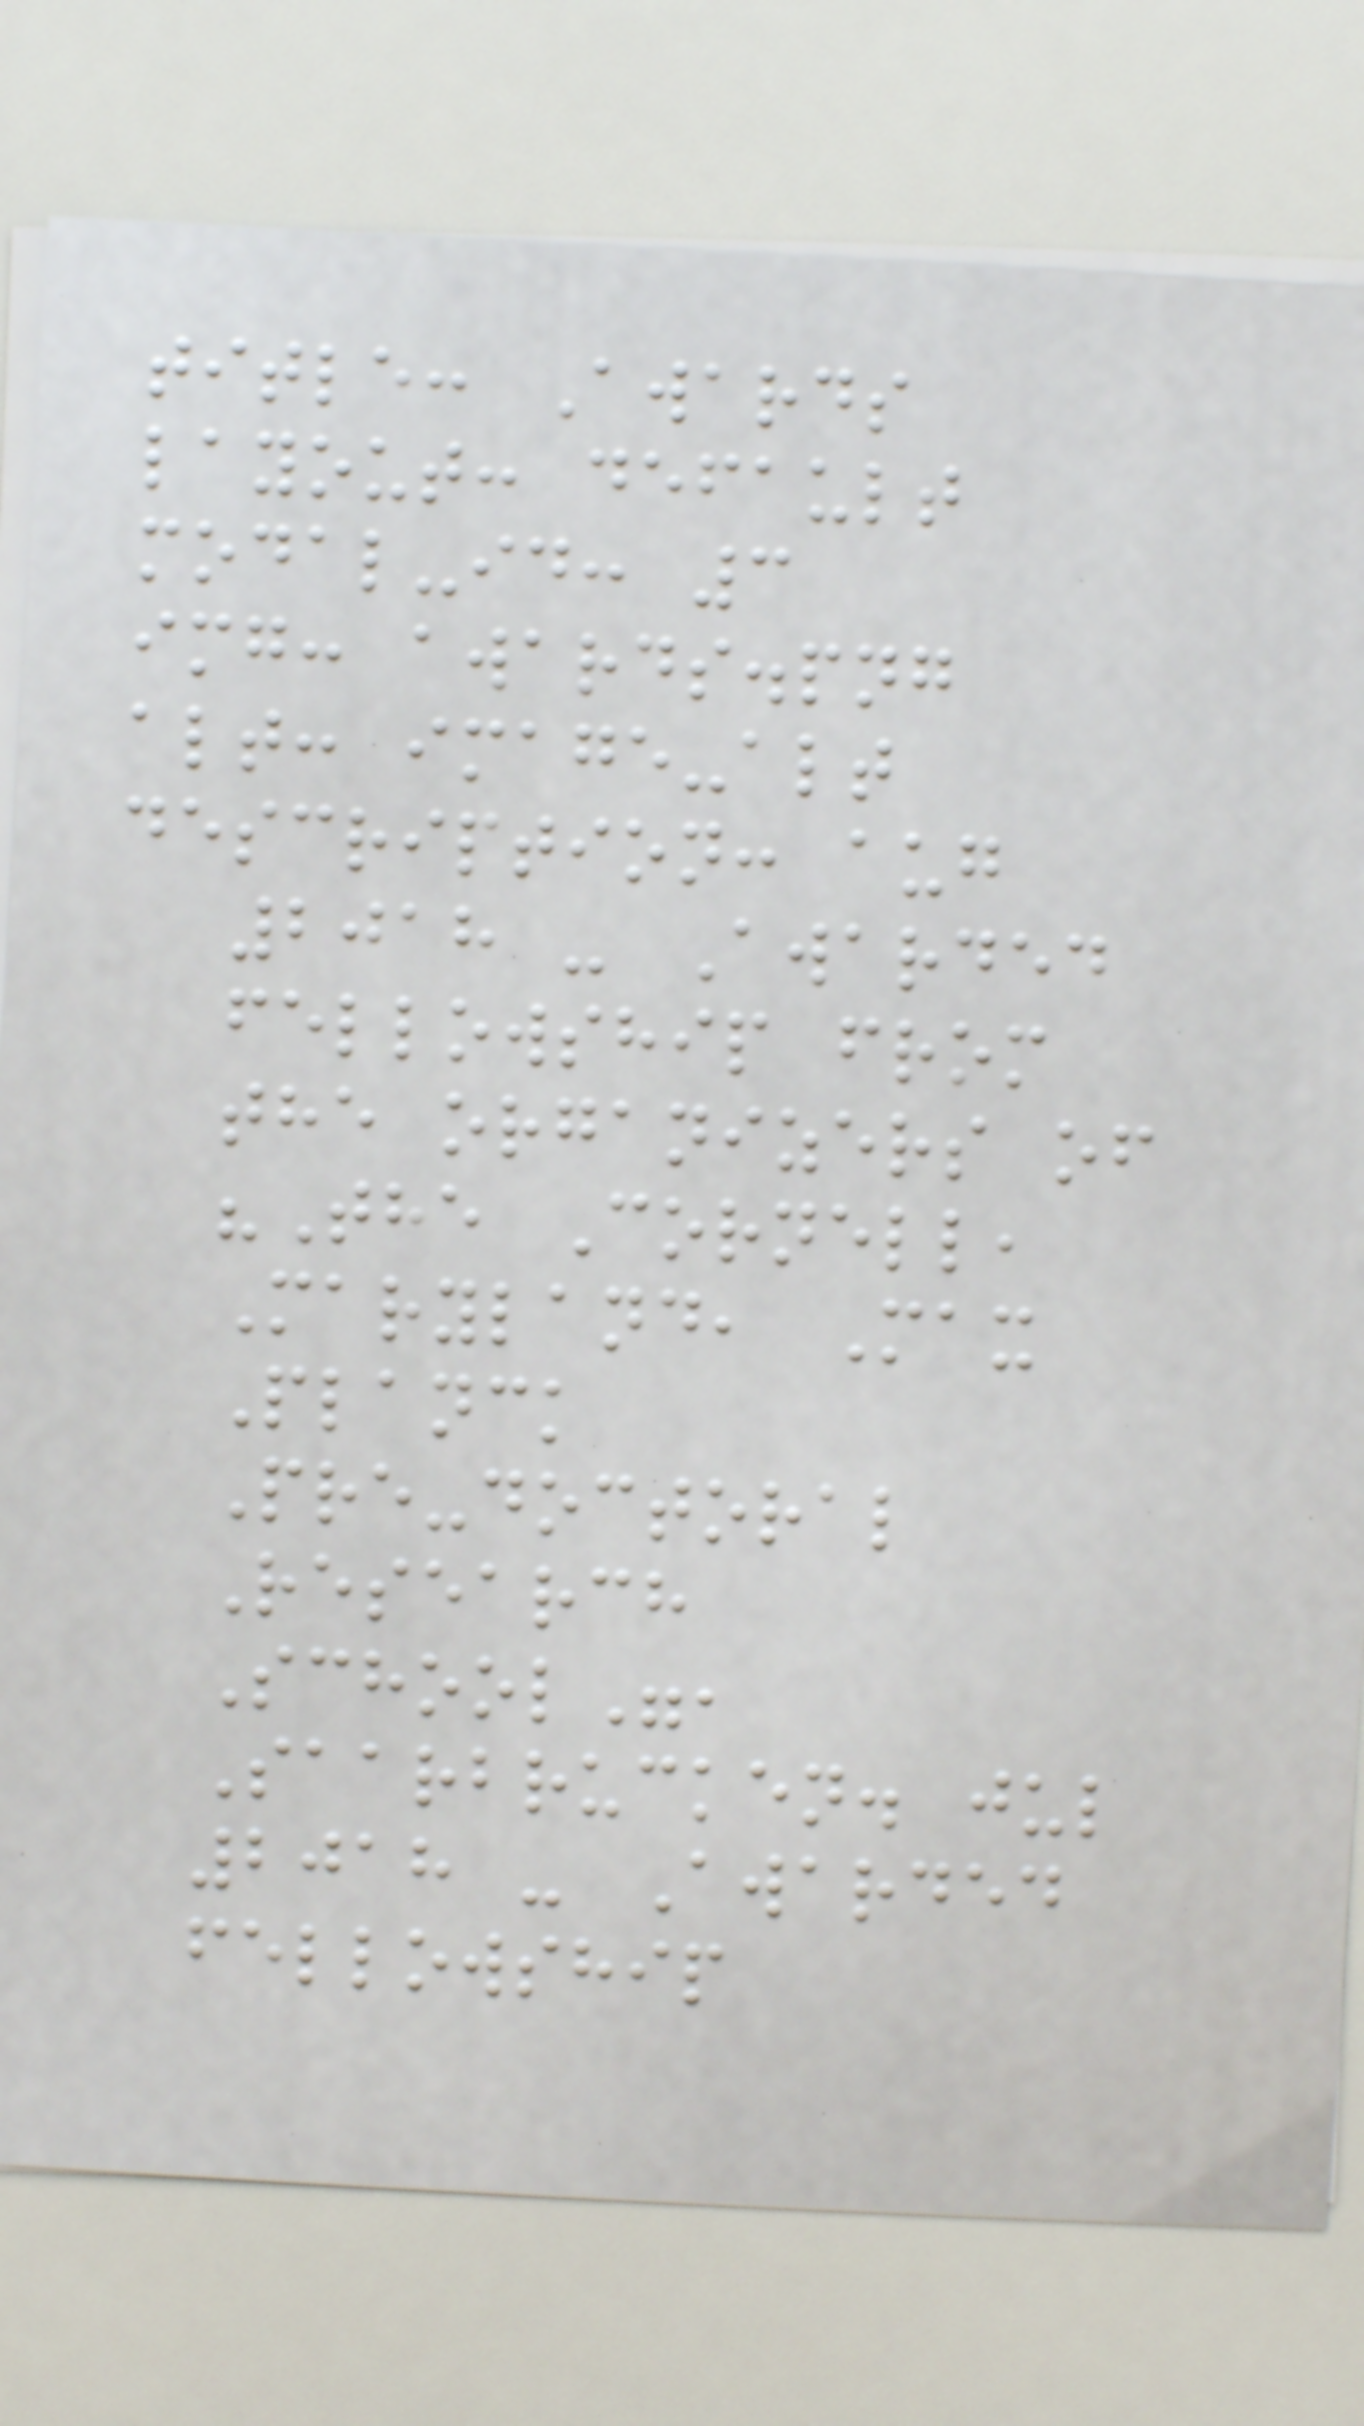title: Awards
layout: default
modal-id: 3
img: awards.png
alt: image-alt
description: aug
2018 - Awarded
fellowship from
the organizers of
"The Cornell,
Maryland, Max
Planck
Pre-doctoral
Research
School",
Saarbrucken. jul
2018 - Awarded
fellowship
